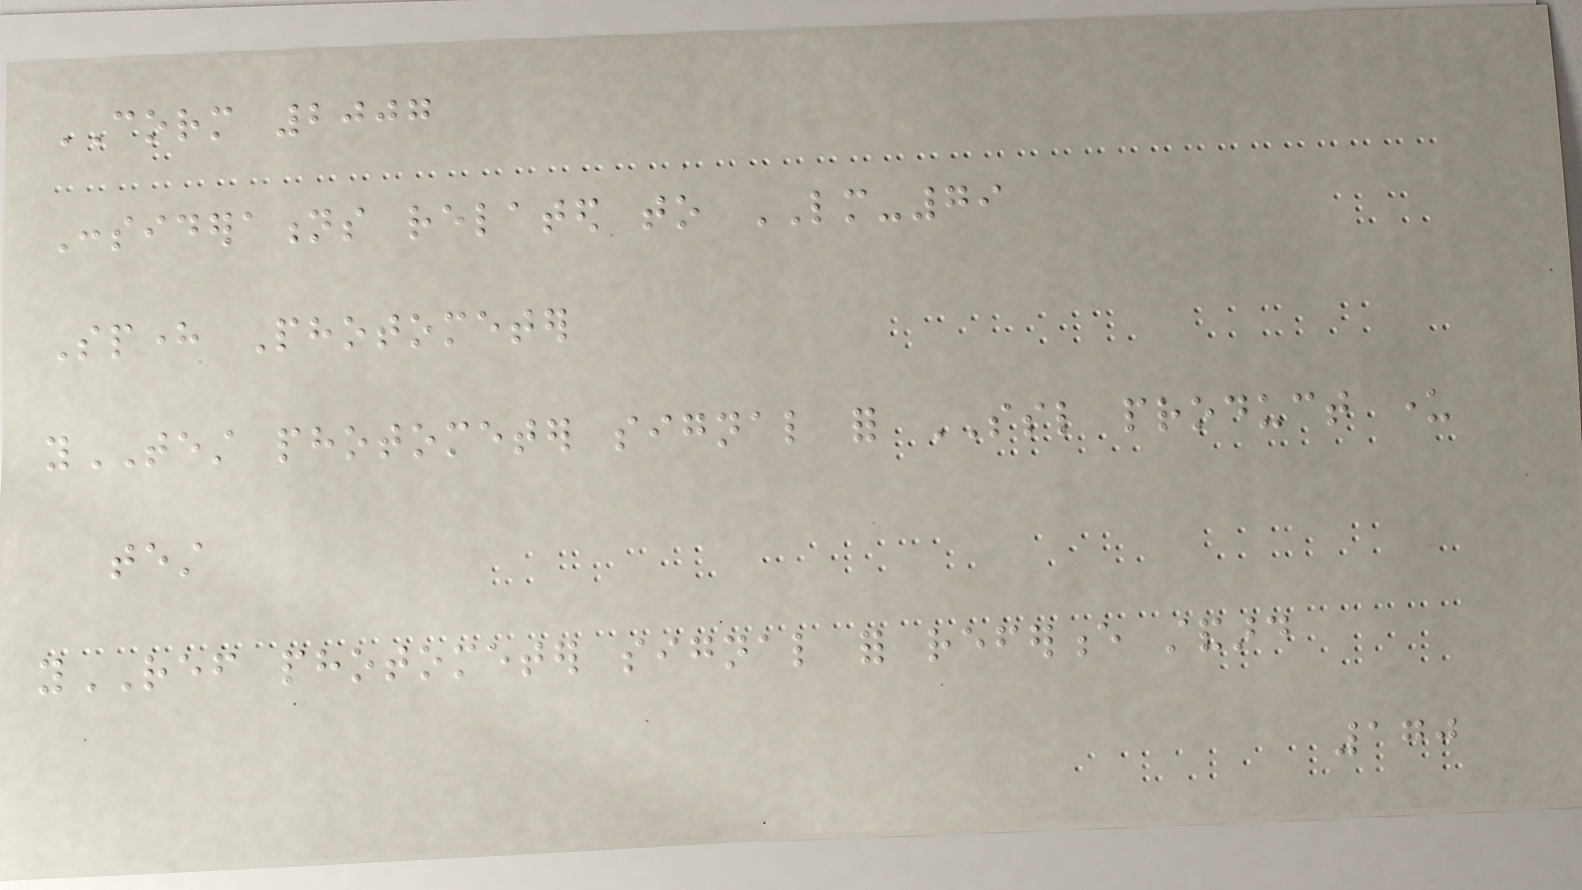CORM 2007
Considerations related to LM-79
Sphere Photometer
yTEST photometer signal for SSL product under
test
yREF photometer signal for reference standard
170
